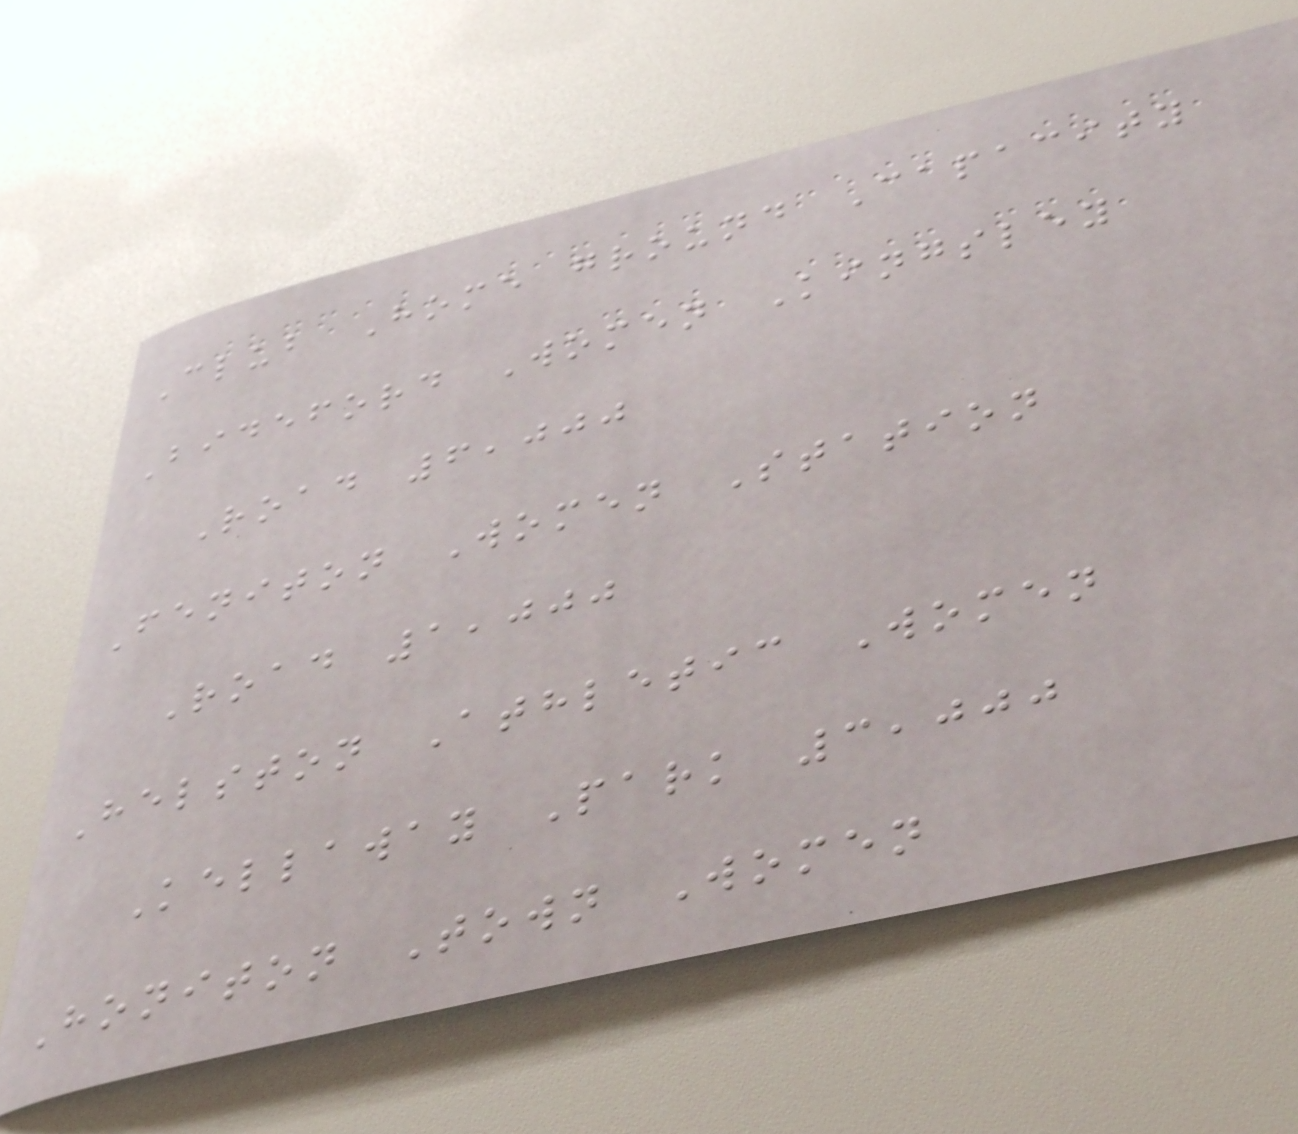Club Home ground Capacity
Bideford Women Kingsley
Road 6,000
Feniton Women Station
Road 1,000
Helston Athletic Women
Kellaway Park 3,000
Honiton Town Women
